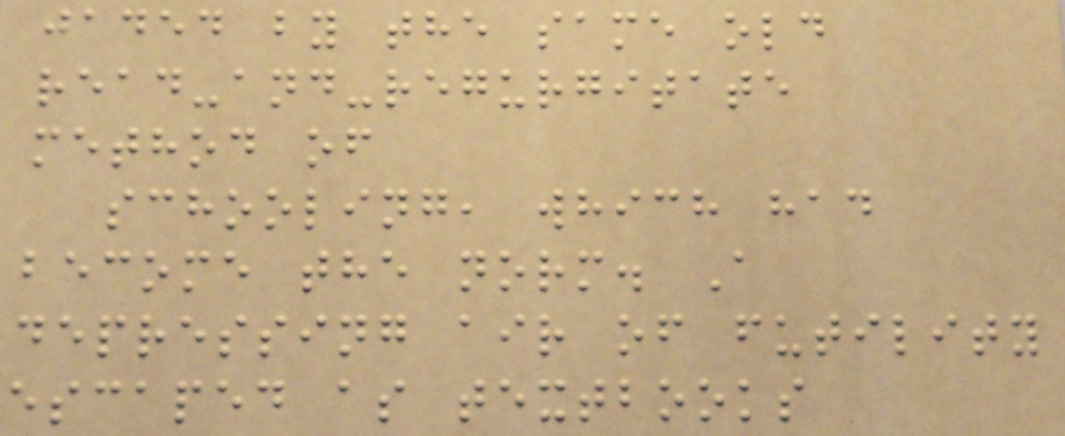jaded by the same old
read-and-regurgitate
method of
schooling, which had
become the norm. A
depressing air of futility
escaped as textbooks
